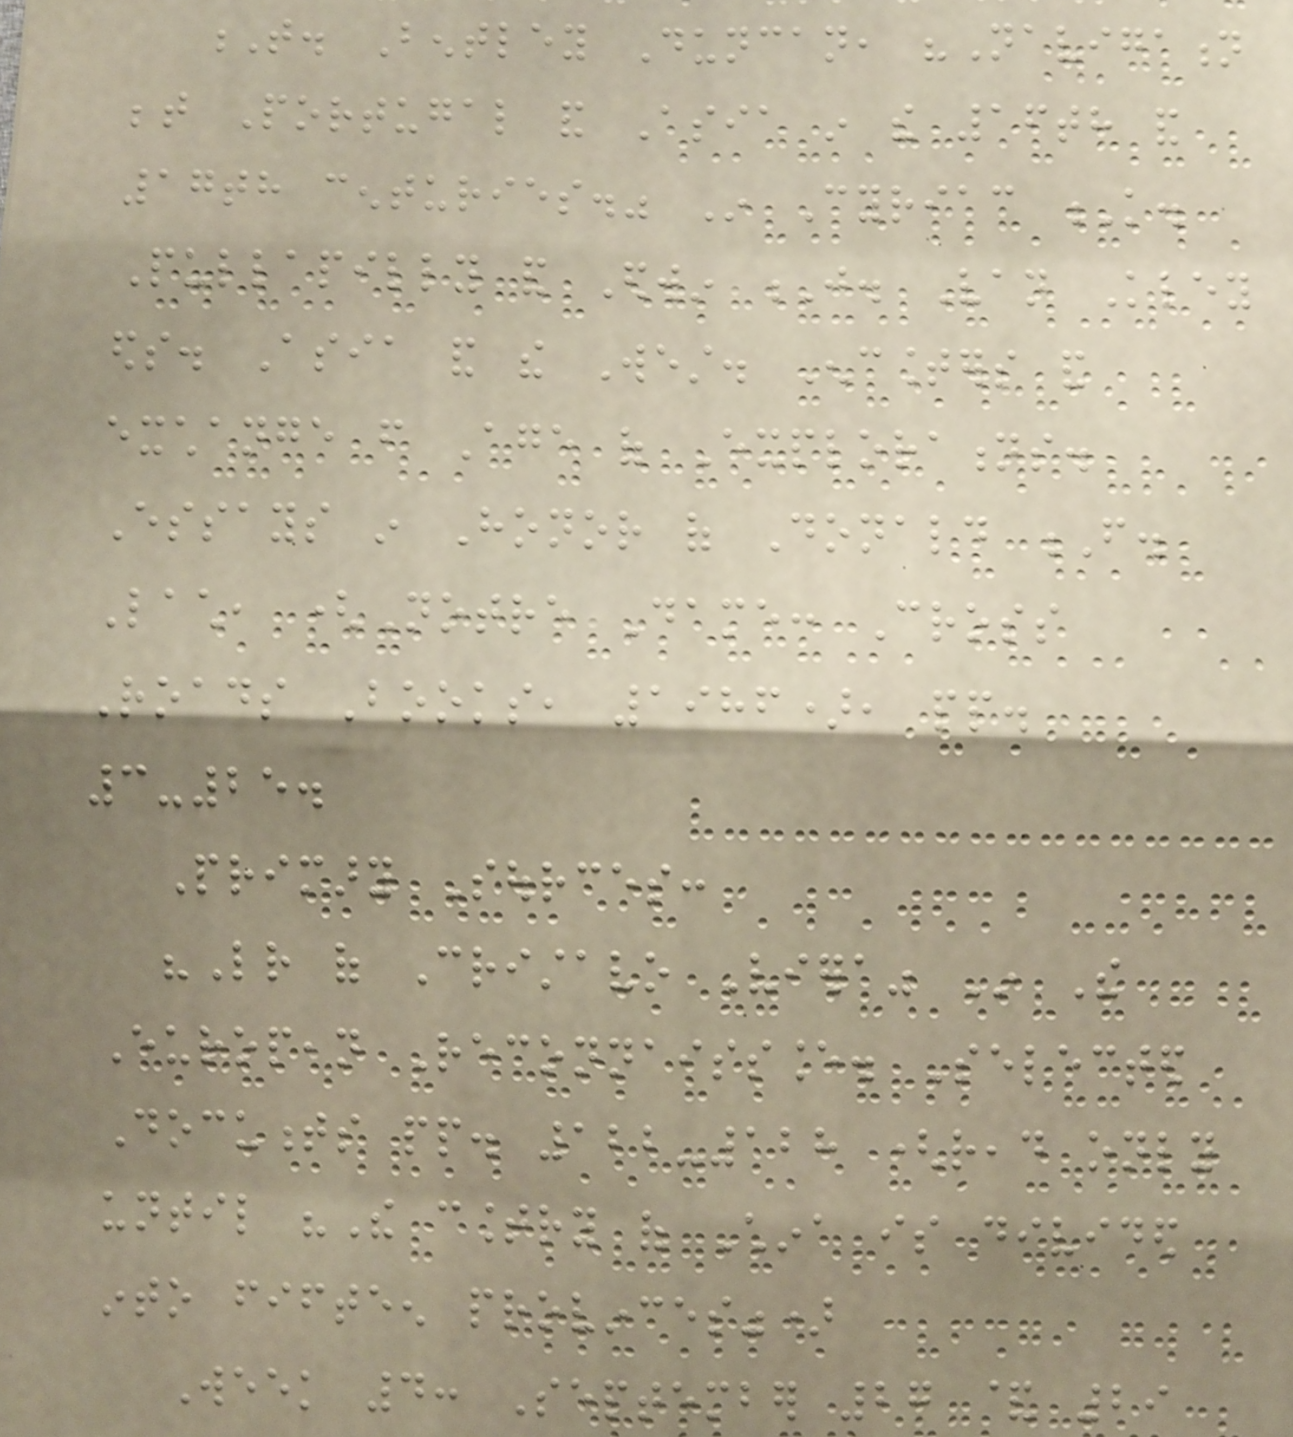T. Bentley Duncan, "Navigation
between Portugal and Asia in the 16th and
17th centuries." In Cyriac K.
Pullapilly and Edwin J. Van Kley
eds. Asia and the West. Encounters and
exchange from Age of Explorations.
Essays in Honor of Donald F.
Lach, (Notre Dame: Cross
Roads Books, 1986), pp.
3-25.
Primary Sources:
"Letter of Cristavo Viera" In The
European Reconnaissance. Selected
Documents pp. 122-128 (read only
until "The country of China is divided
into fifteen provinces")
Week 4: September 27 & 29
